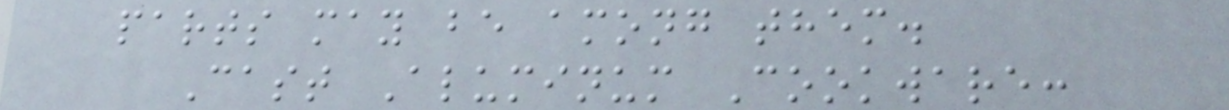parts may be among them.
Cast Aluminum Cookware:
